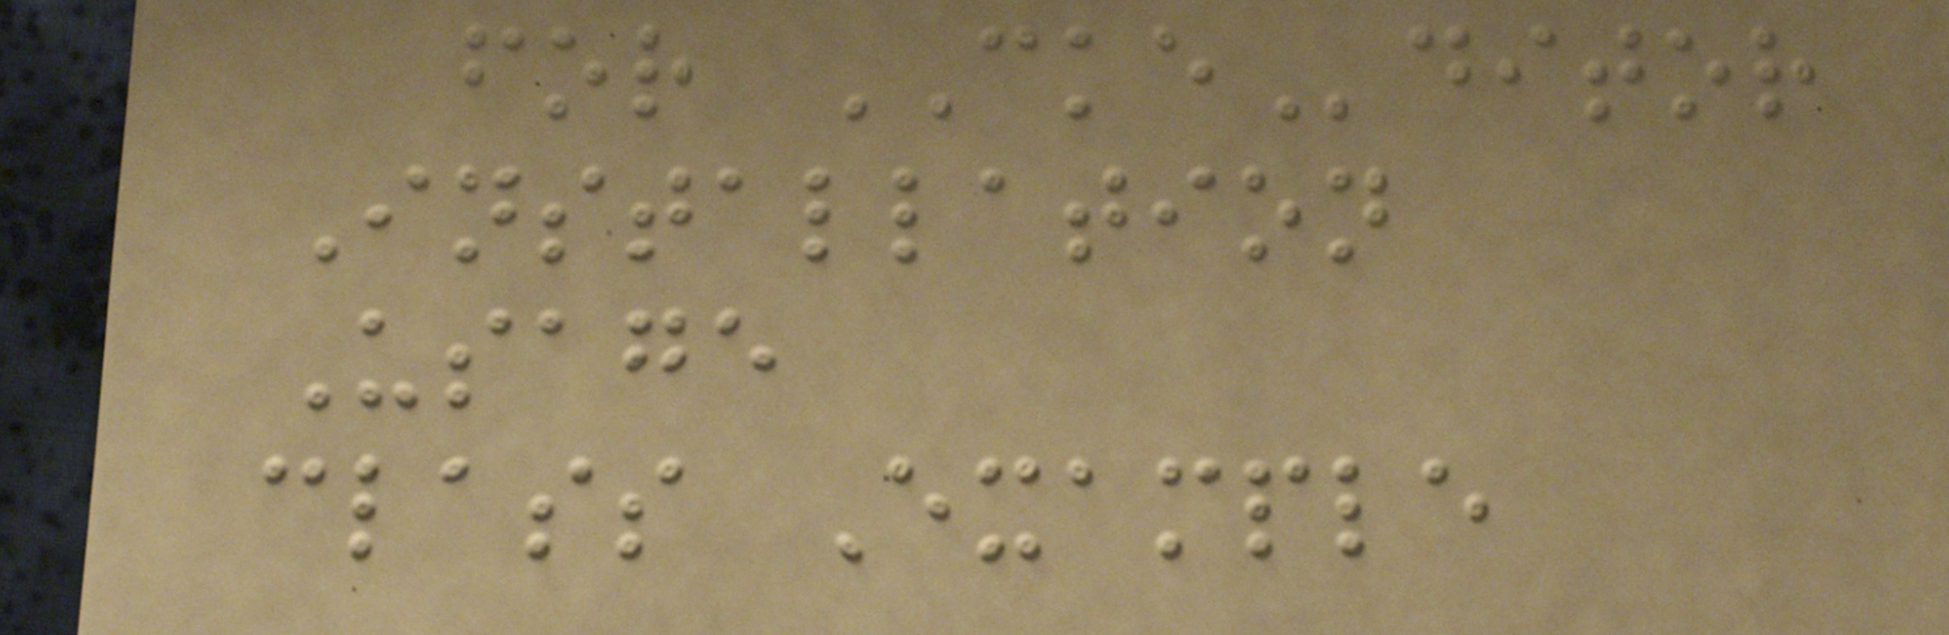for CKEditor
Installation
Usage
class Example
